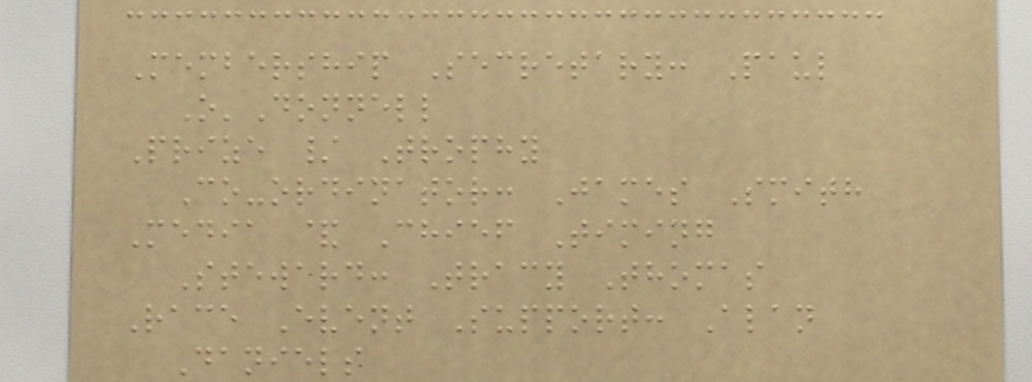Membership Secretary: Paul
O'Donnell
Prize / Trophy
Co-ordinator: James Smith
Media & Chief Timing
Steward: Tracy Thomas
Race Event Support: Alan
Daniels
